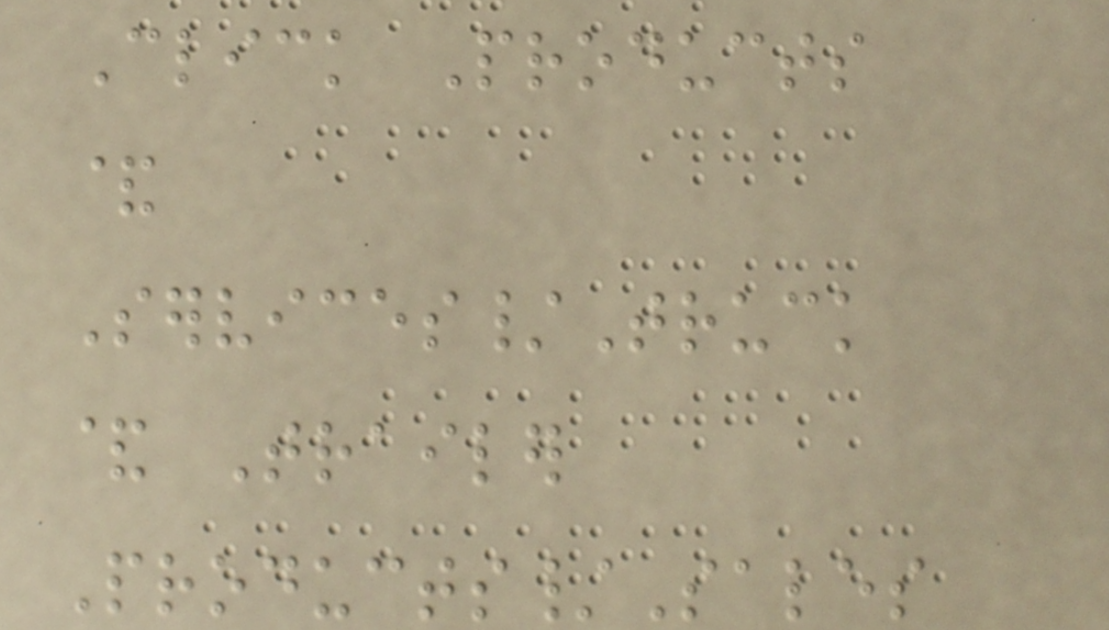Click Products
&
Services/Truck
& Trailer
Products/Sales
